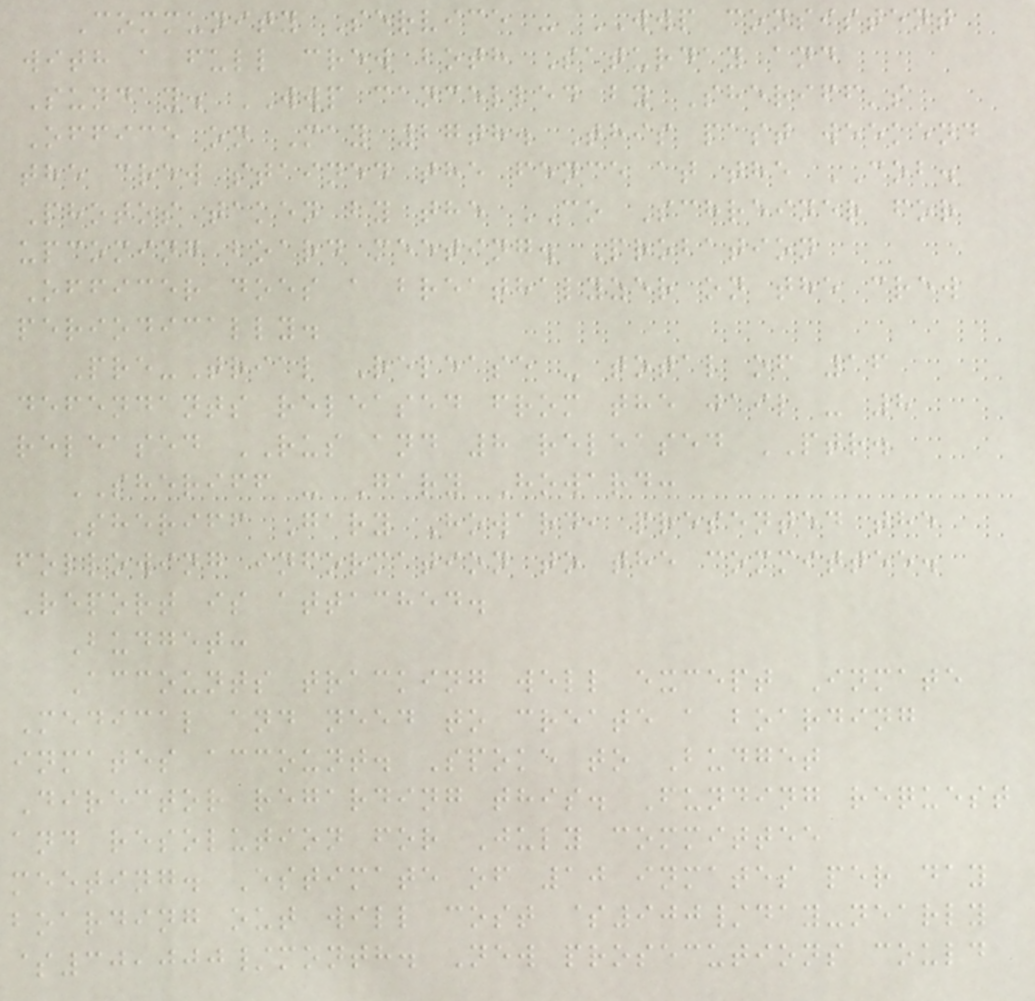Community Service - WWP consistent
with a full crew both Saturday and
Sunday. WWP cancelled by Sheriff's
Office on May 27th. This past weekend
the crew stained the fence at the COB.
Photos taken by the CO Schreiner for
upcoming board meeting. Probation
Officer does a breathalyzer on the crew
periodically.
Pre-Trial Release - total of 16
defendants released from the jail - 8
released RUS and 8 released PTR.
SHERIFF - Gary Howard:
Sheriff Gary Howard, presented the
following information to the committee.
Report is attached.
Budget:
Accounts tracking well except Inmate
Medical and need to create a boarding
inmates account. Spoke to Budget
Director regarding this. Funding request
and resolution for July committee
meeting. Estimate of 10 inmates per day
boarding out will cost $900/day-nearly
$30,000/month. New prosecutions could
